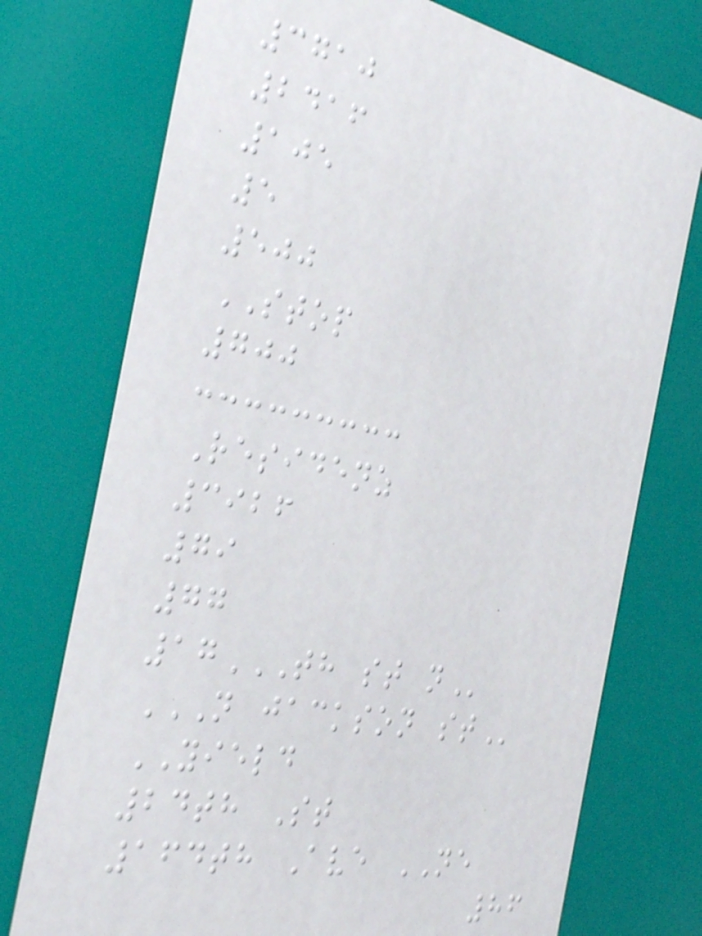3710
2416
105
5
500
STOP
700
Residenz
3926
79
77
17TH ST N
N JACKSON ST
YIELD
24th St
164th Ave NE
86
